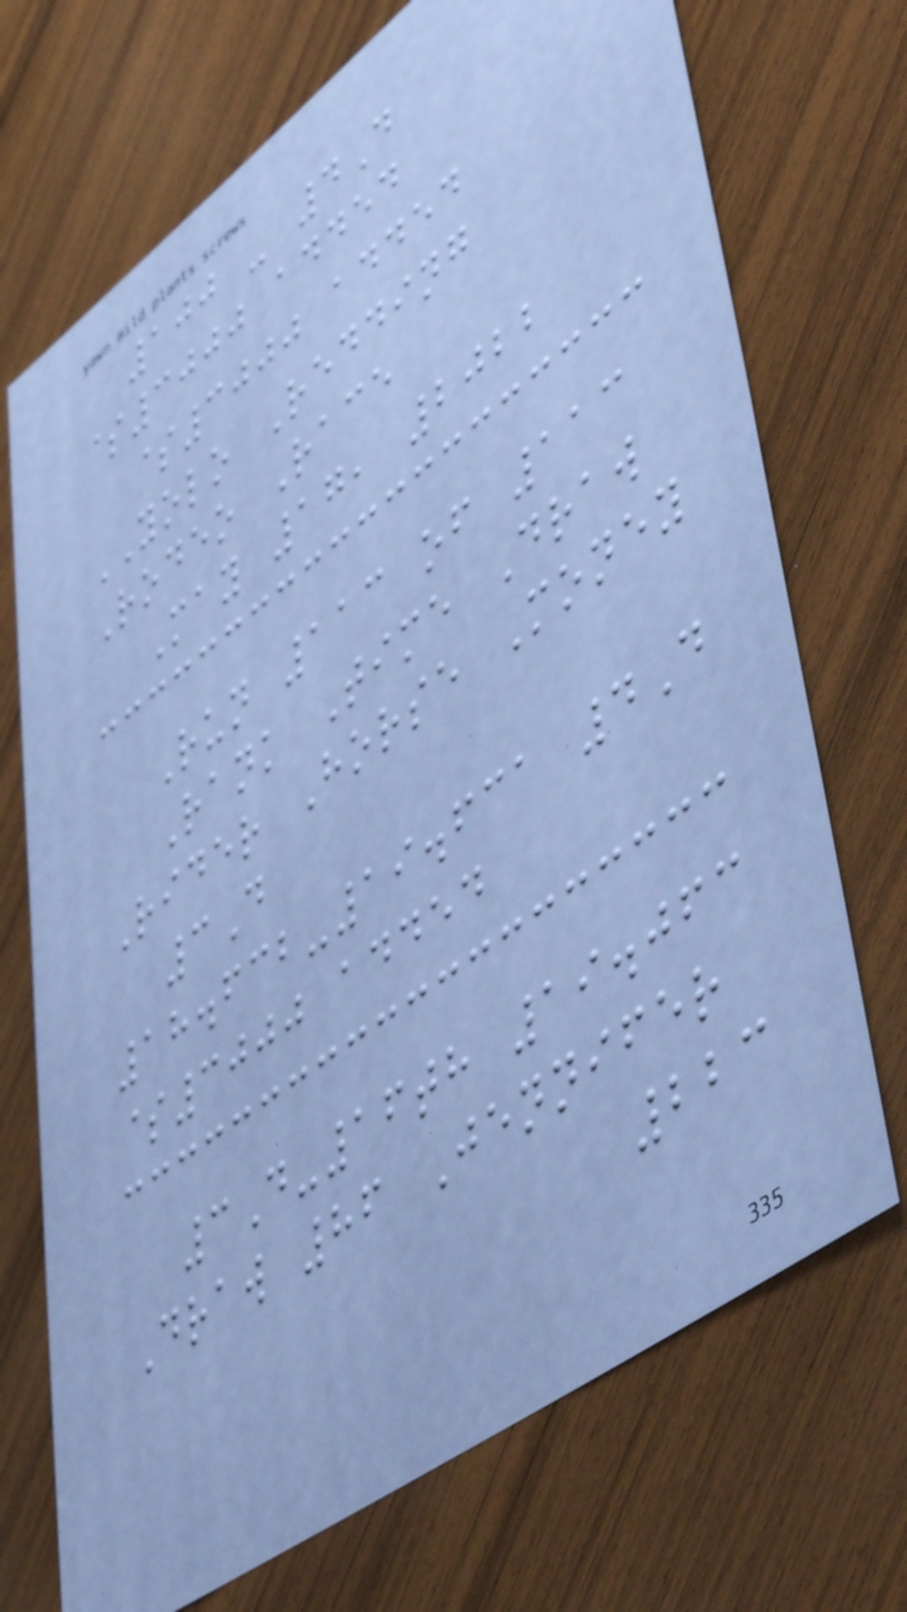100 - 4D
$3000 added
$3000 added
YOLO Redding
Rodeo Race
May 17, 2022
Run 113 of 113
Rank Time Draw
Rider Horse Money
3D
18.632-19.631 4D
$3000 added
3D-16th 19.063
Draw 86 Jennifer
223
